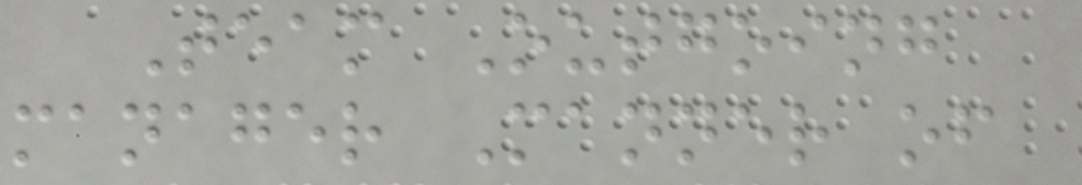Team Outgoing
manager Manner of
